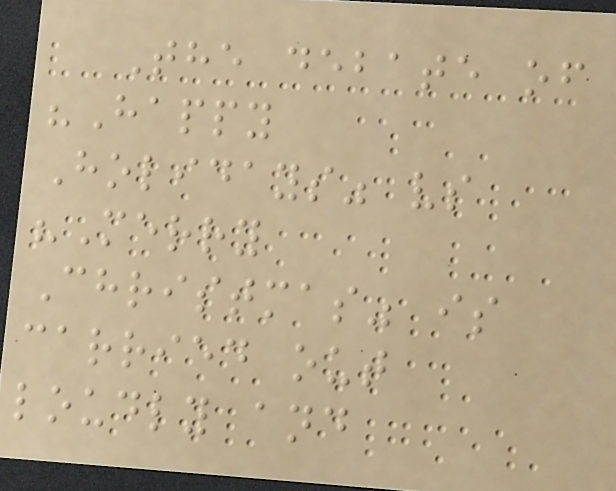The debate of
"Happy
Holidays" vs
"Merry
Christmas" is
carried out
loudly and
